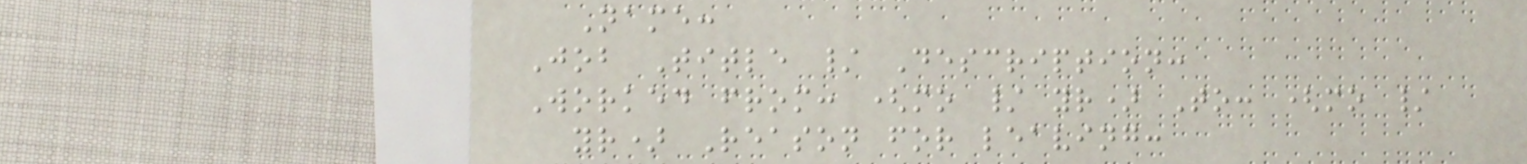Name:
Job Title / Description:
Worked from: (mo / yr) To: (mo /
yr) Reason for leaving:
